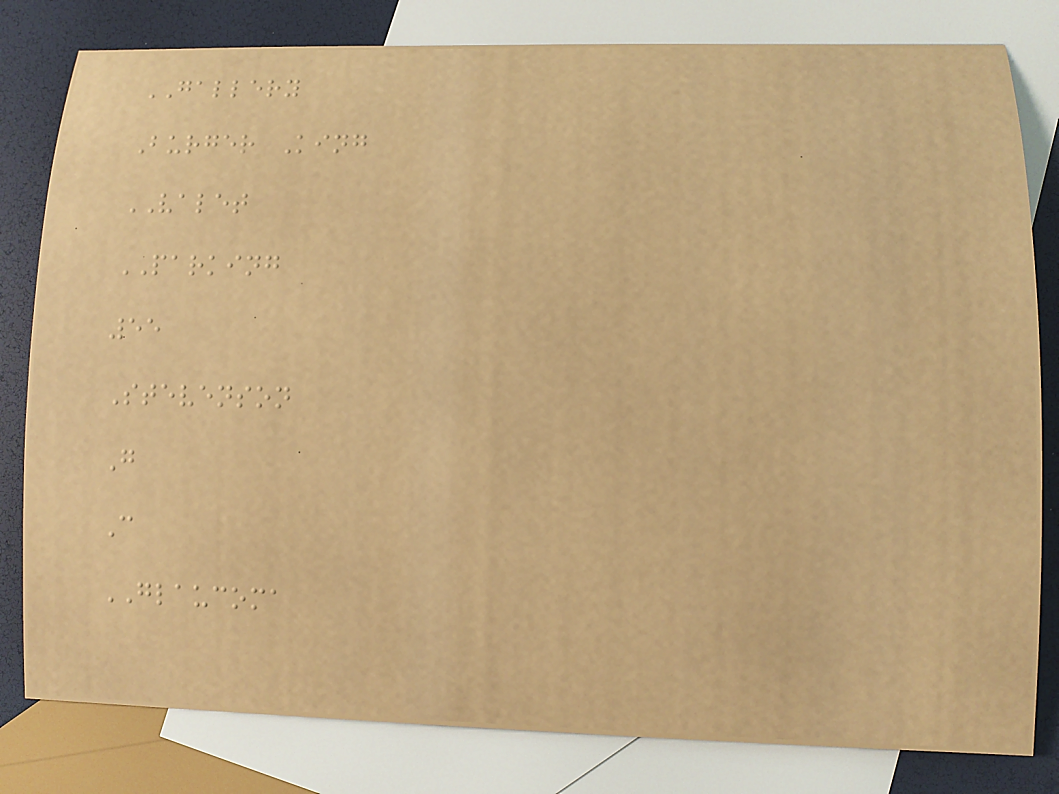GALLERY
Burger King
VALET
PARKING
55
Stevenson
G
C
GLAUCOMA
